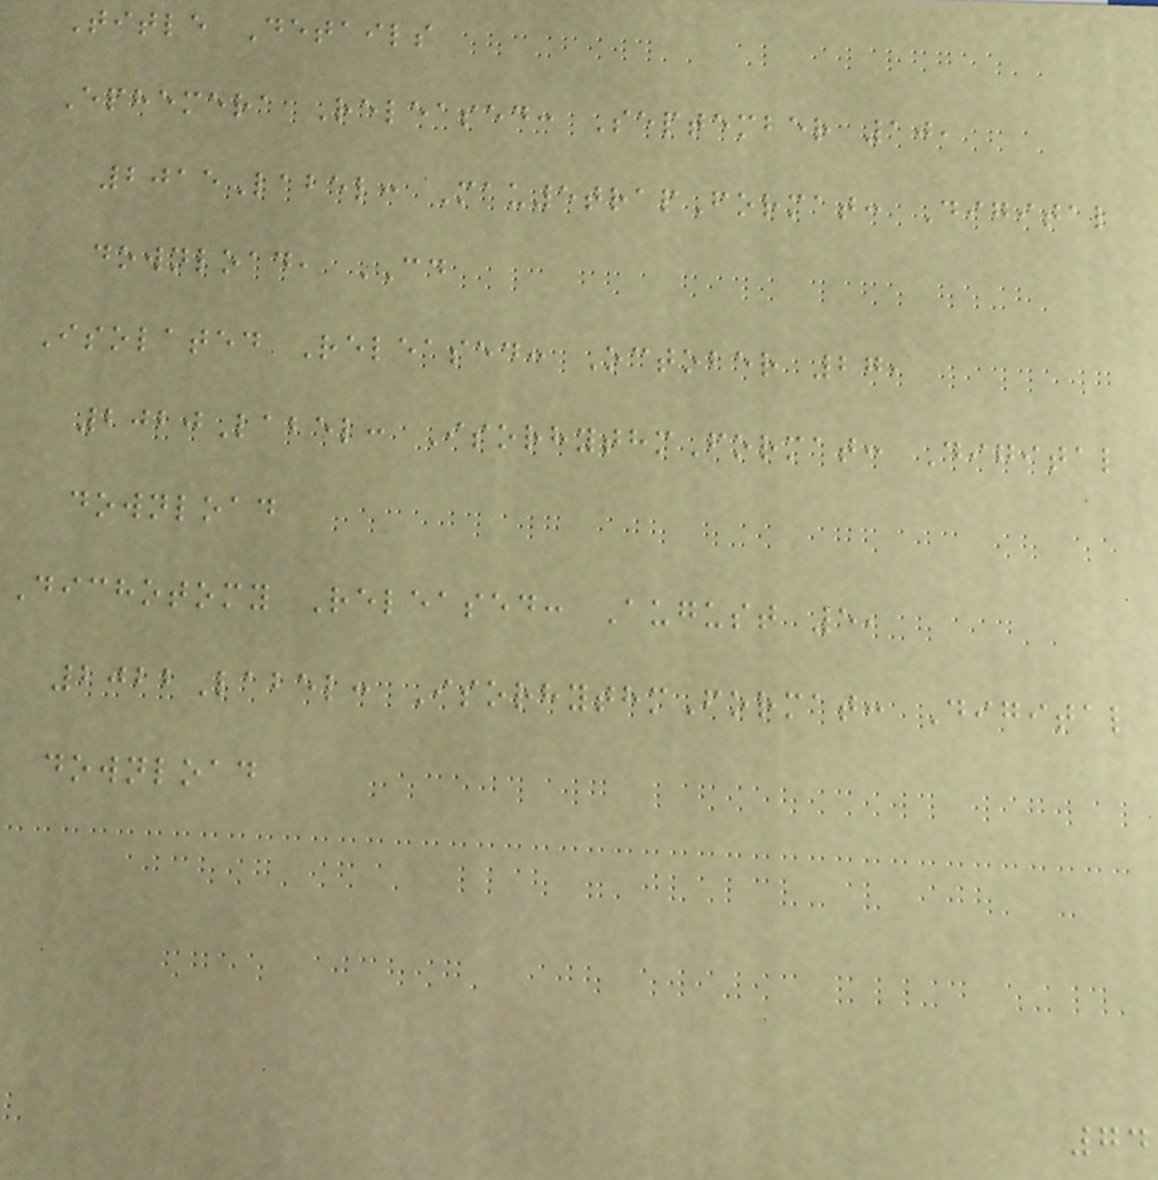Title Details
Ephemera Released: September 10,
2015Label: Mau5trapFormat: Digital
download, CD
Isolated Released: October 27,
2020Label: IsorhythmFormat: Digital
download
Dichotomy Released: August 5,
2022Label: IsorhythmFormat: Digital
download
74
